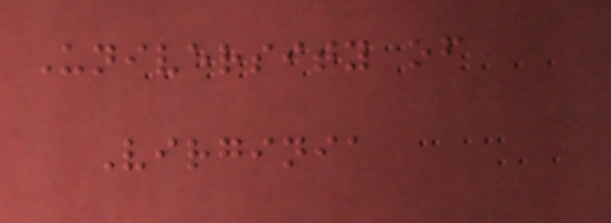University of
Virginia
